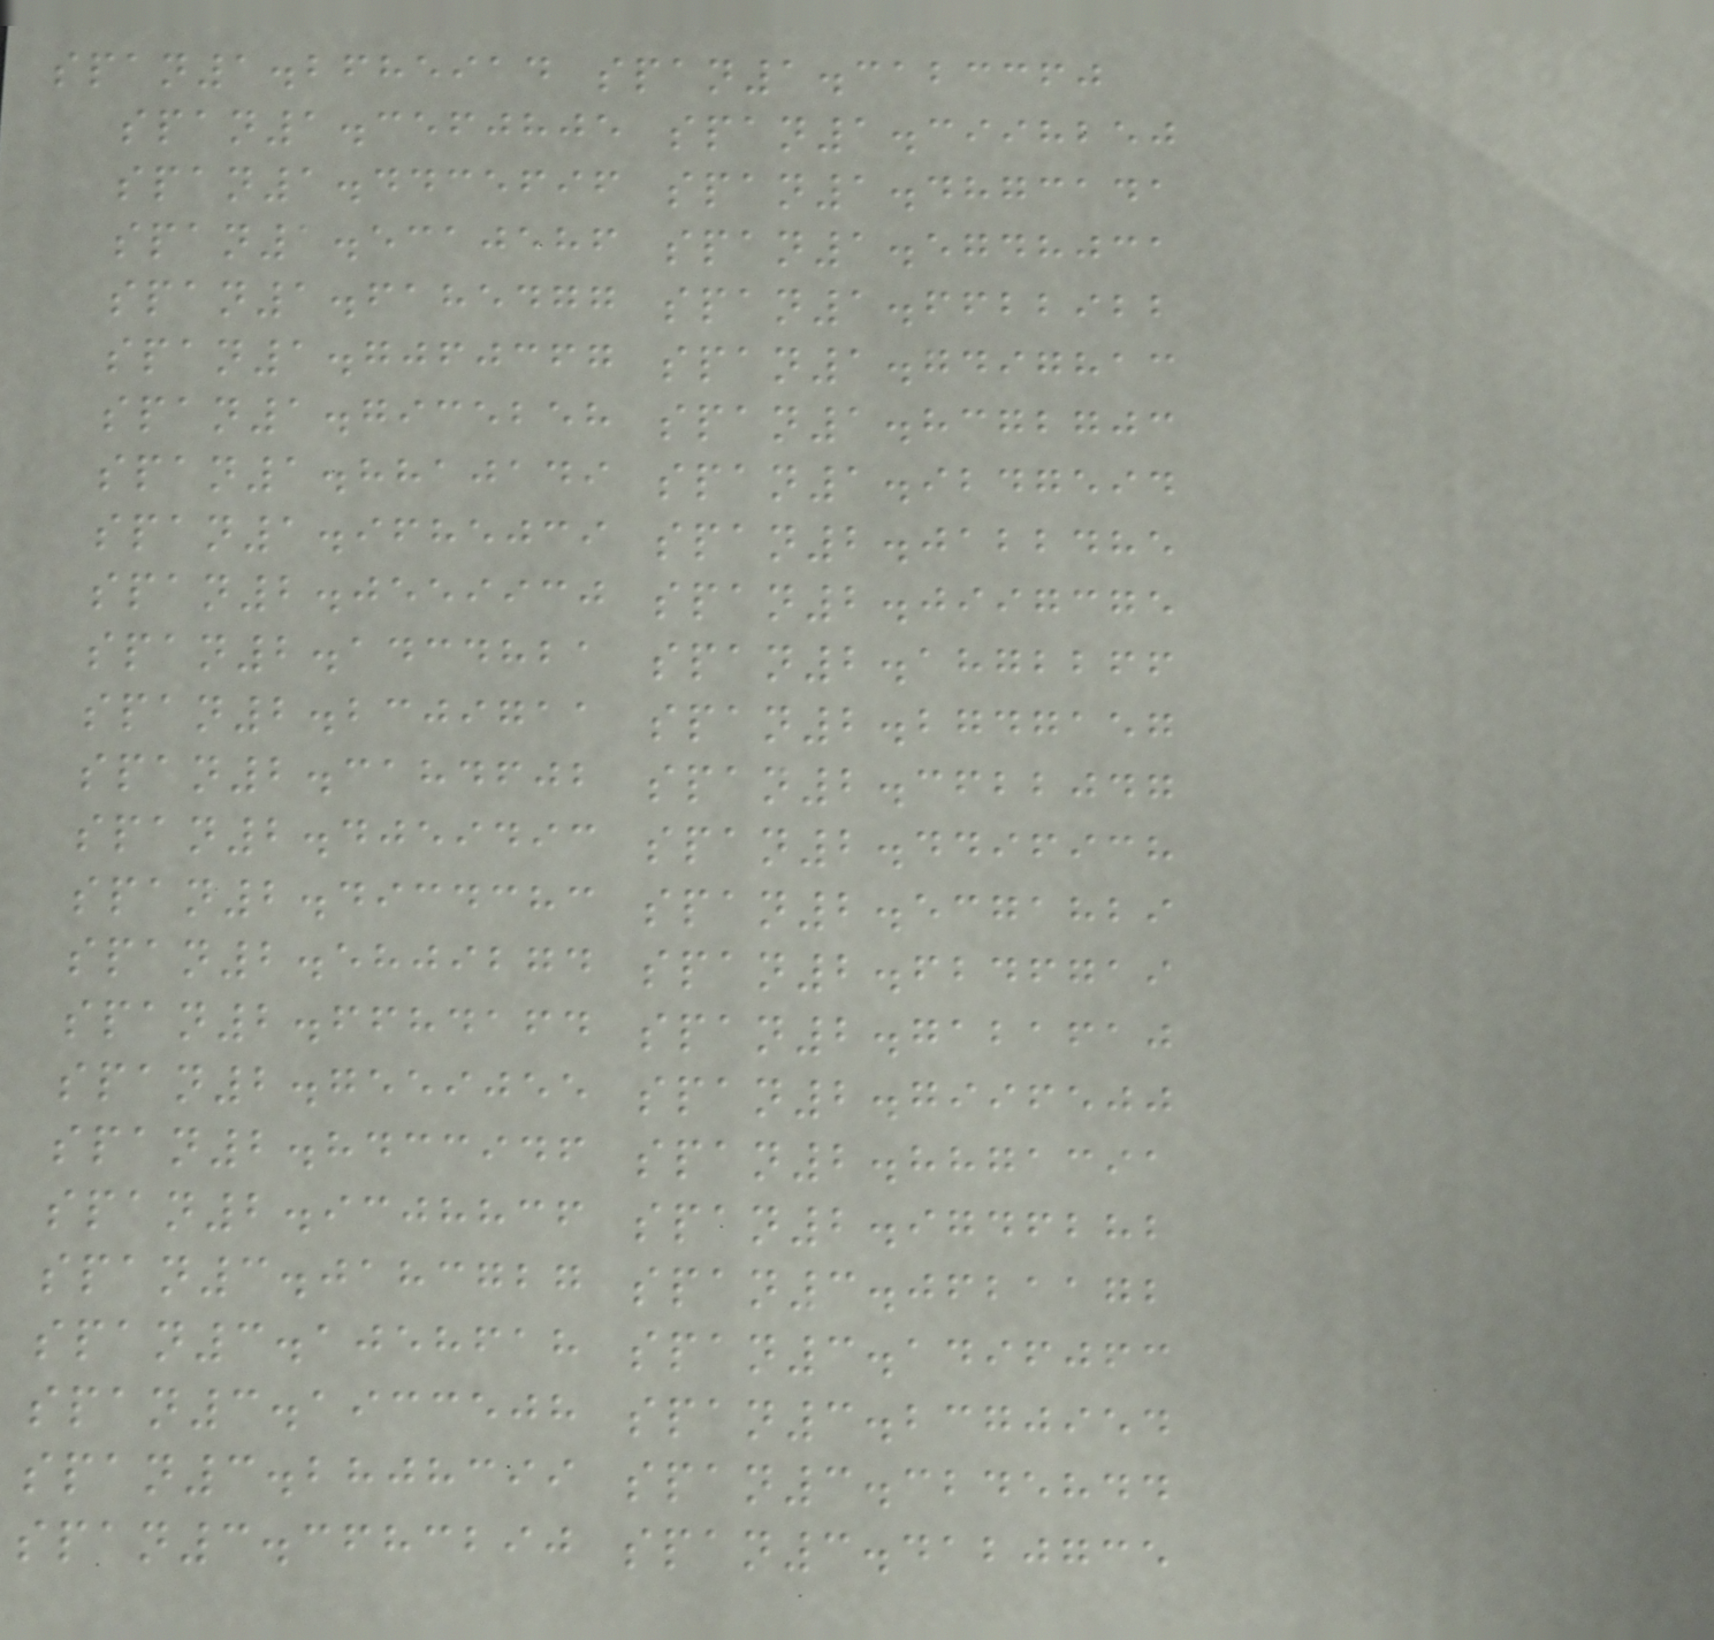span1.2685914 span1.3123360
span1.3560805 span1.3998250
span1.4435696 span1.4873141
span1.5310586 span1.5748031
span1.6185477 span1.6622922
span1.7060367 span1.7497813
span1.7935258 span1.8372703
span1.8810149 span1.9247594
span1.9685039 span2.0122485
span2.0559930 span2.0997375
span2.1434821 span2.1872266
span2.2309711 span2.2747157
span2.3184602 span2.3622047
span2.4059493 span2.4496938
span2.4934383 span2.5371829
span2.5809274 span2.6246719
span2.6684164 span2.7121610
span2.7559055 span2.7996500
span2.8433946 span2.8871391
span2.9308836 span2.9746282
span3.0183727 span3.0621172
span3.1058618 span3.1496063
span3.1933508 span3.2370954
span3.2808399 span3.3245844
span3.3683290 span3.4120735
